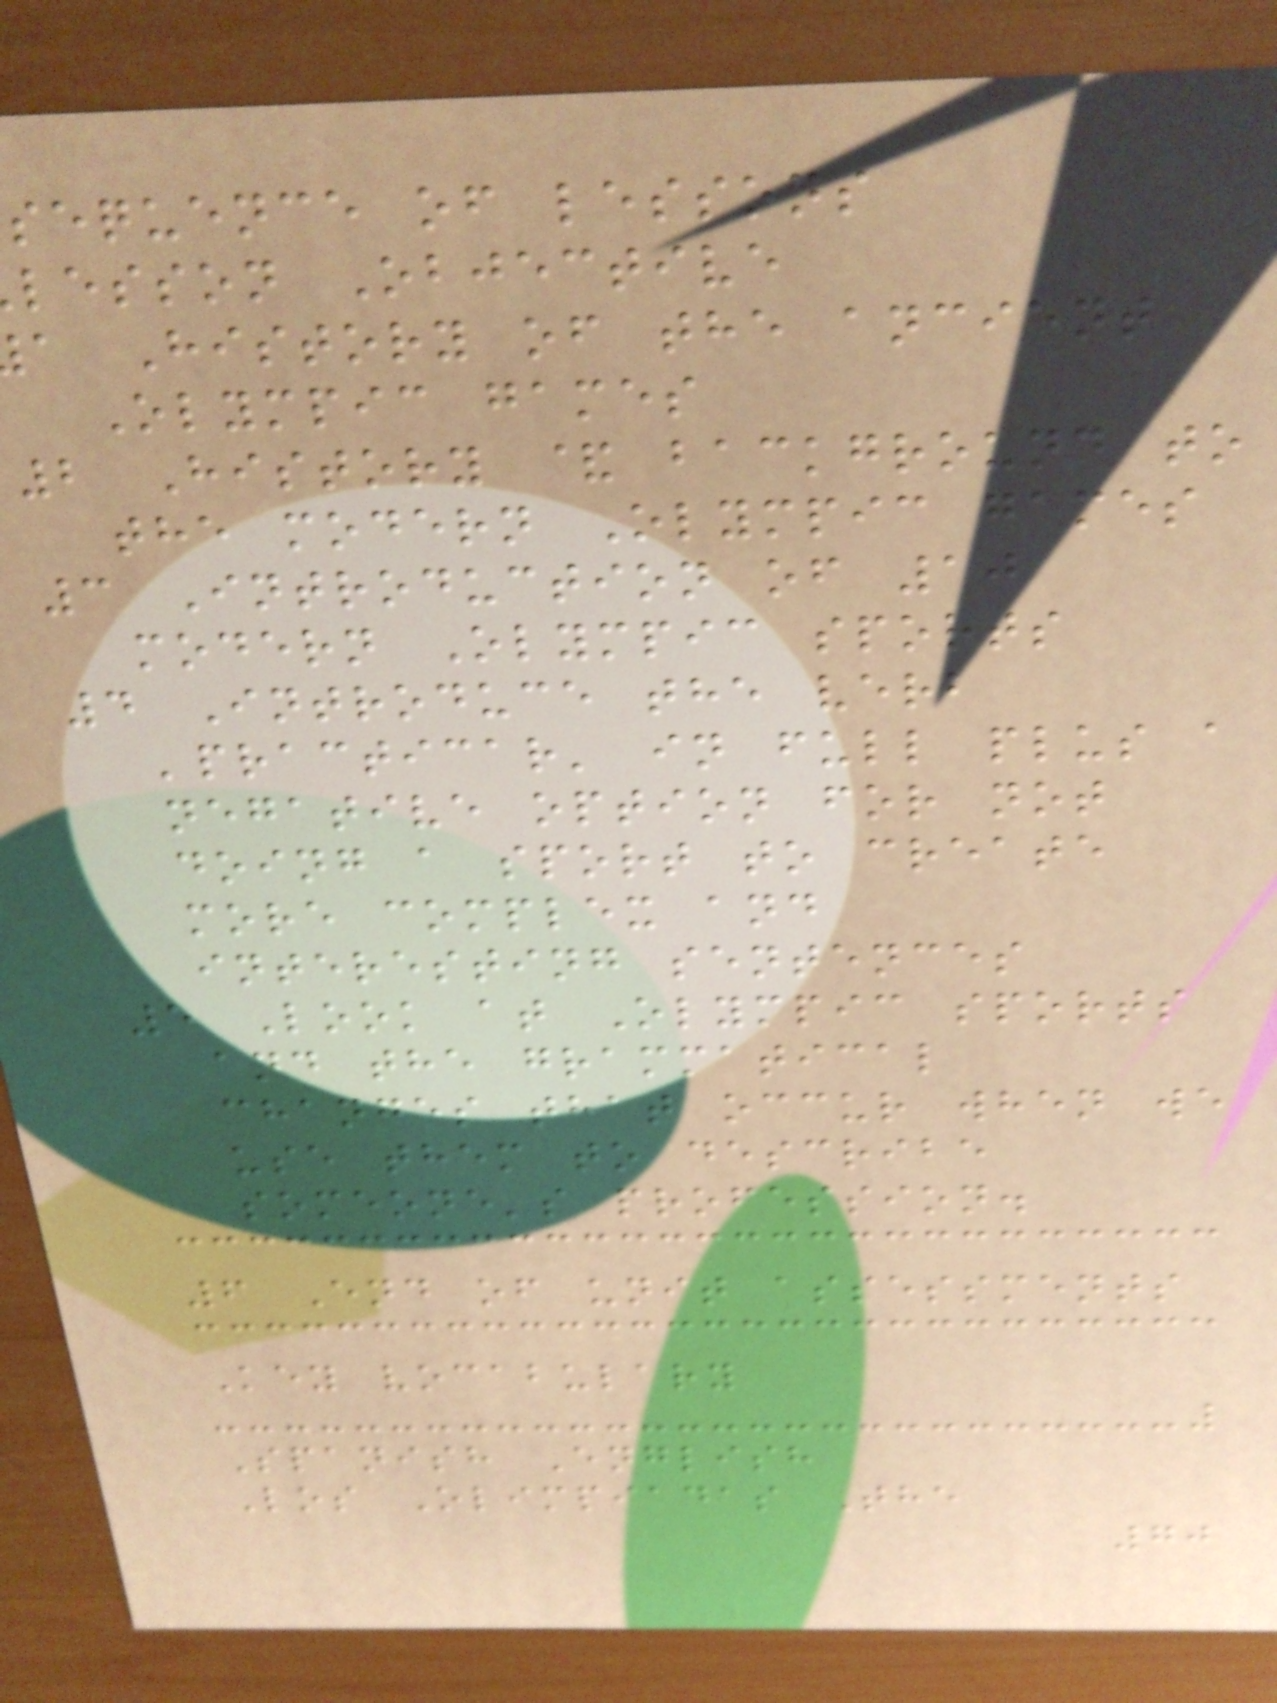sequence of lessons
lesson Objective
a History of the ancient
Olympic games
2 History & background to
the modern Olympic games
3 Introduction of 10
modern Olympic sports
4 Introduce the verb
'practicar' in full plus a
negative option for not
doing a sport to create
more complex and
interesting sentences
5 Look at Olympic sports
and the grammatical
changes that occur when we
use them to describe
someone's profession.
6 End of unit assessments
Key vocabulary
Spanish English
Los Olimpiadas The
70
